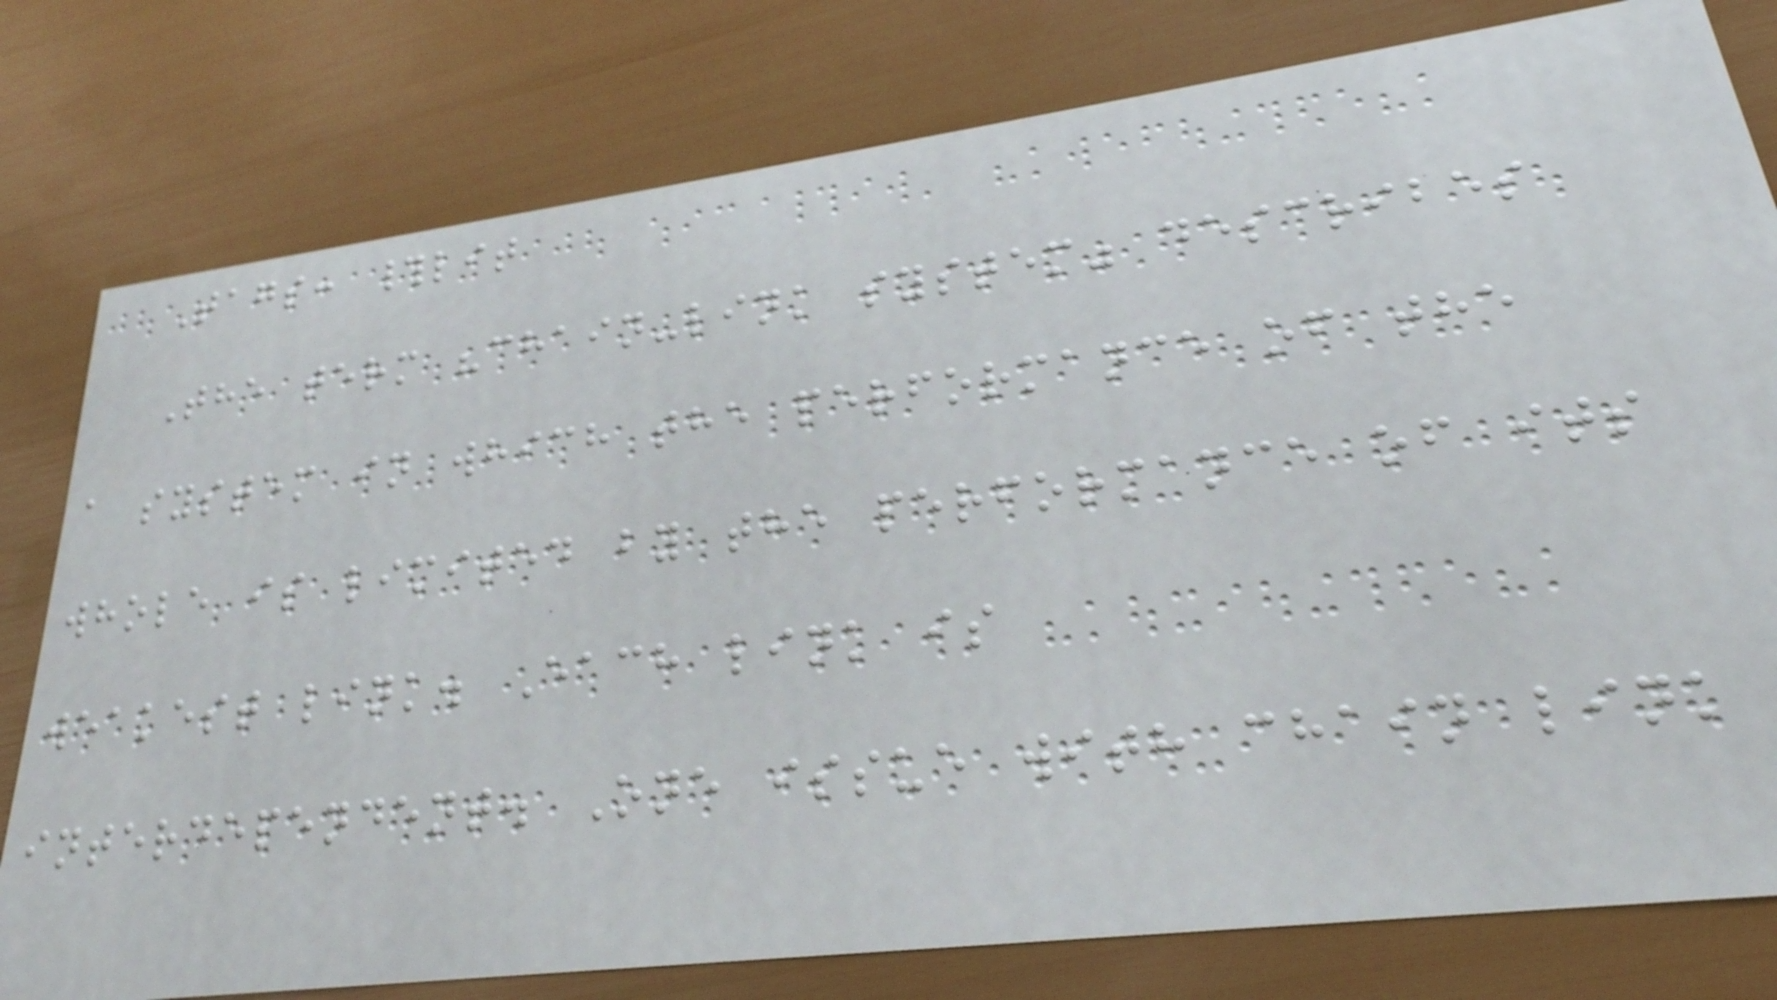Tags: #lit
The term "chain-link system" describes
a system in which the performance of the
whole is limited by the performance of its
weakest link. Each link is
interdependent. One issue with chain link
